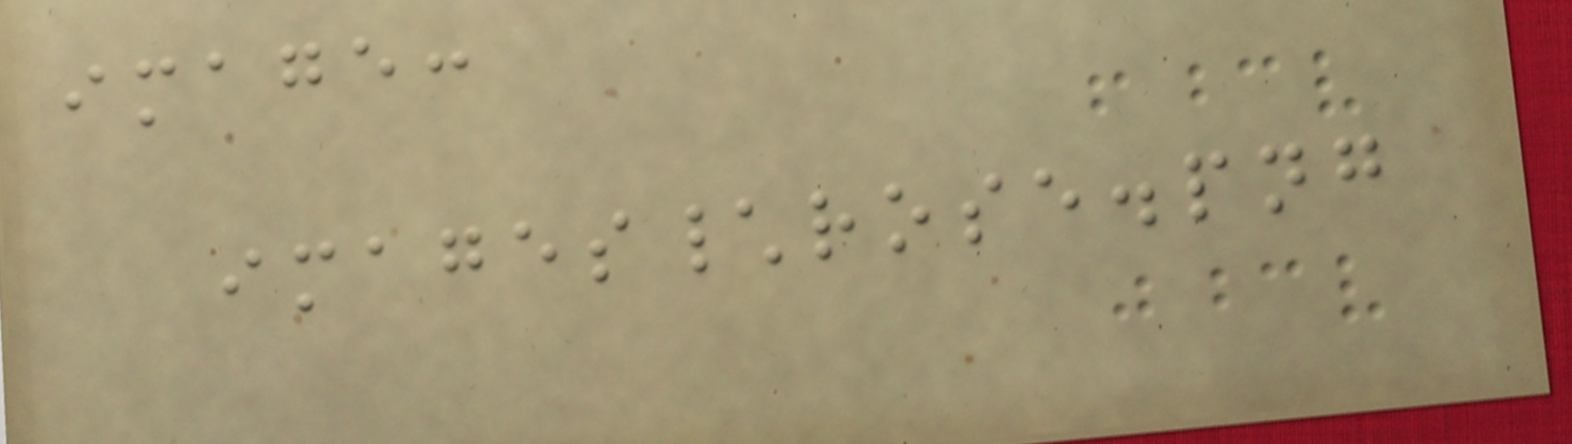image:
images\rose.png
